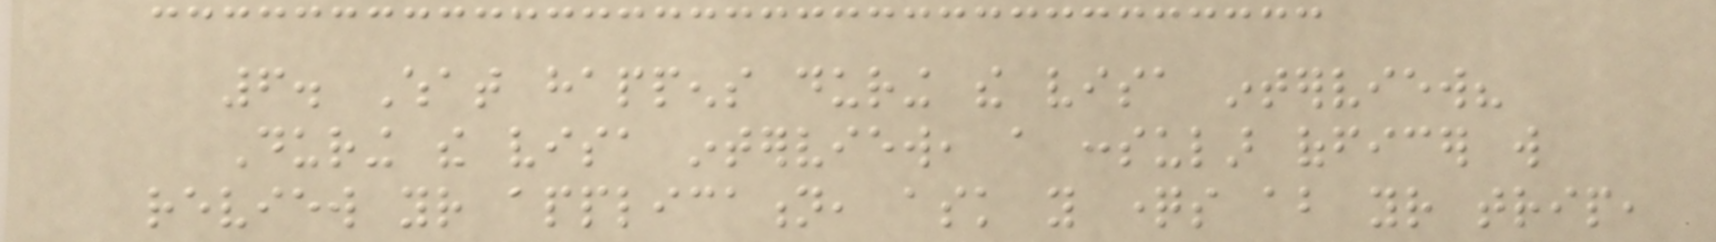6. What happens during the visa interview?
During the visa interview, a consular officer will
review your application, ask you questions about your trip,
